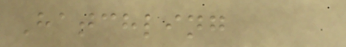Hatchling
